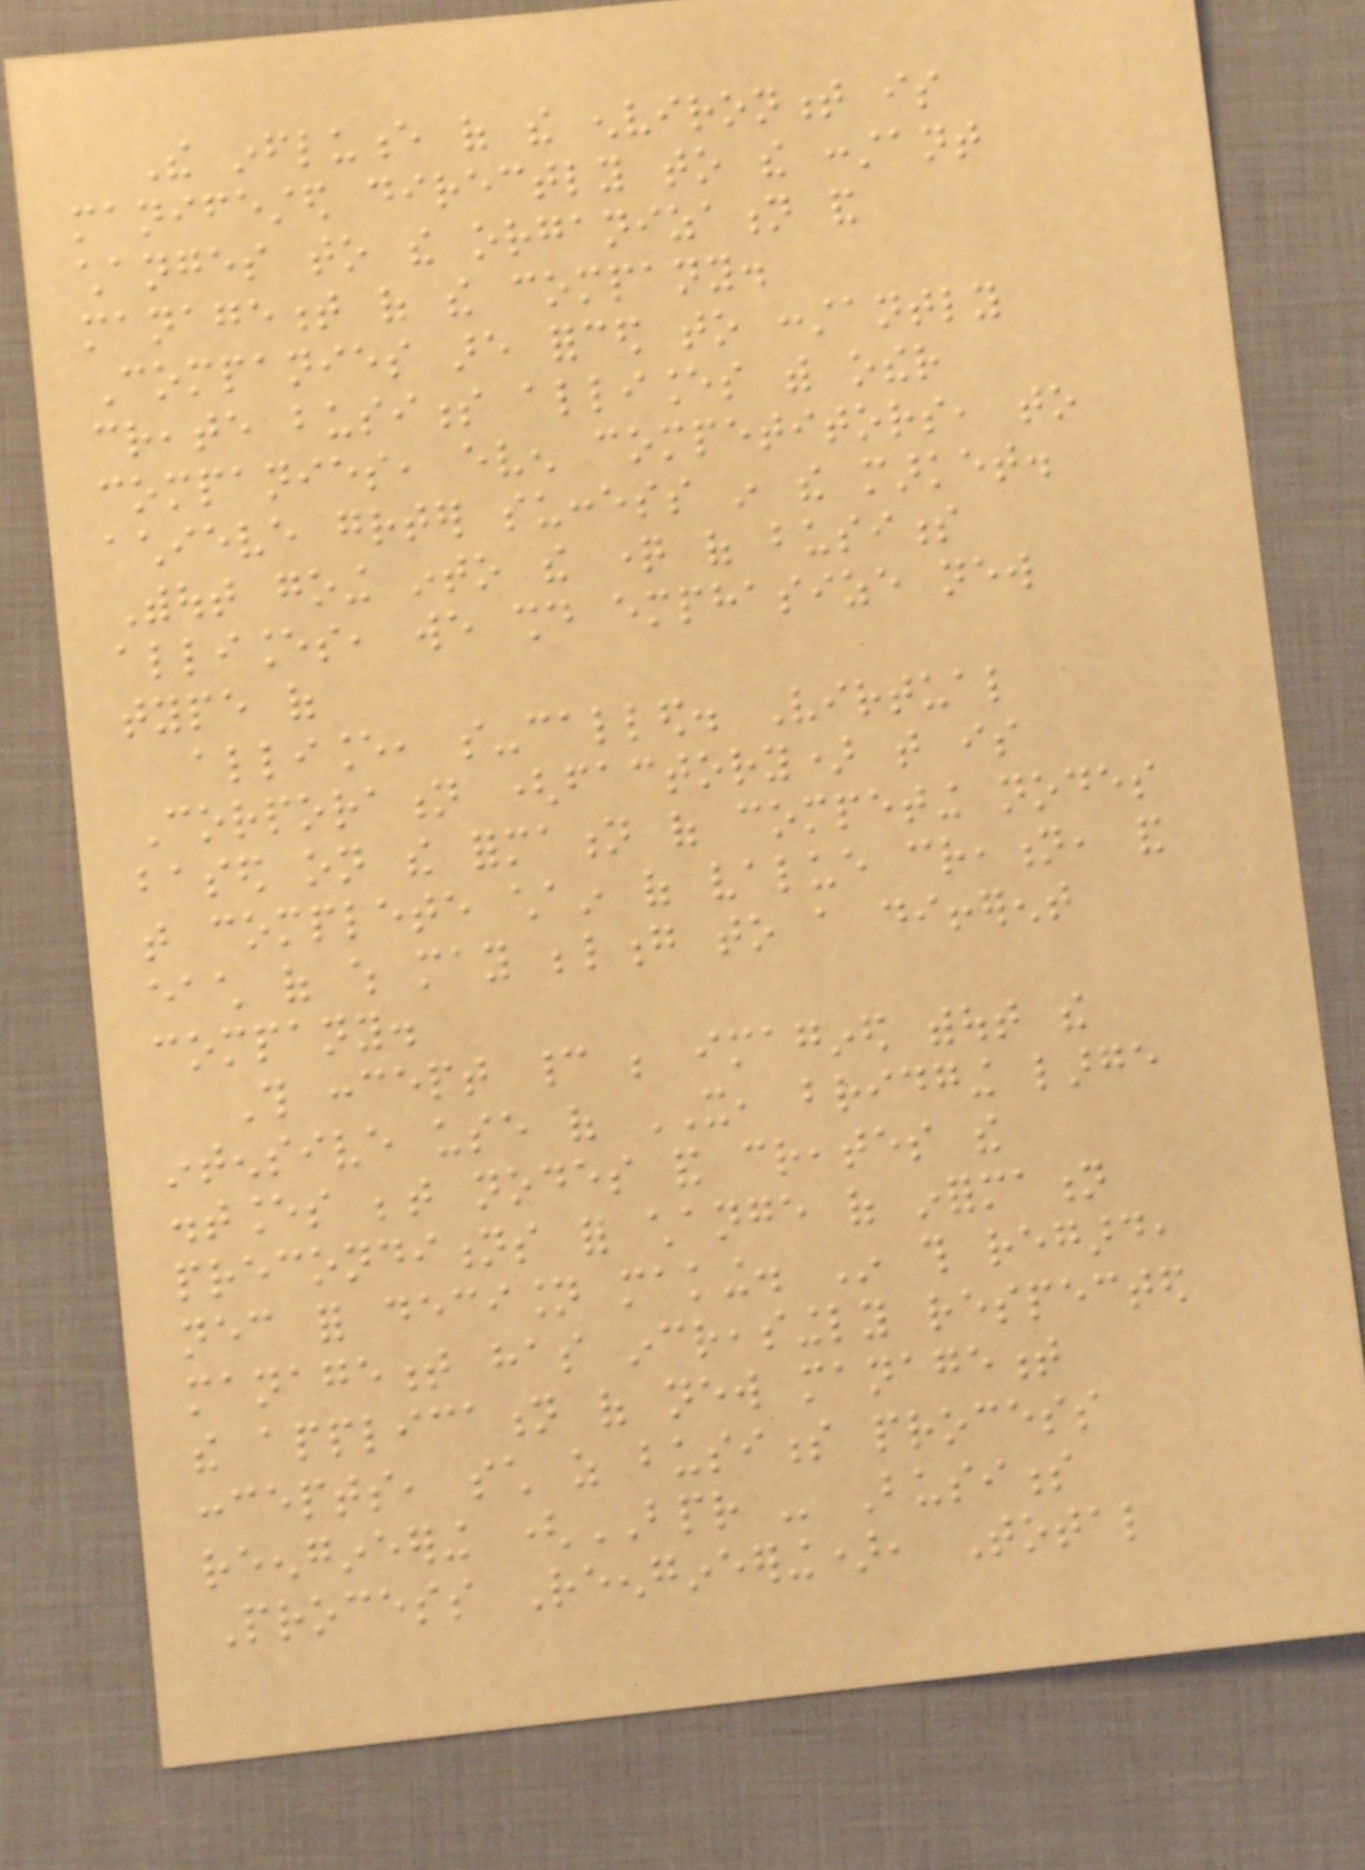The influence of the environment is
manifested directly to the constant
changes to the organization and
management of the company.
Companies are forced to constantly
create business alliances with other
companies, even competitors, to
achieve greater success in the market.
Without going into the question of business
alliances, we should emphasize new
type of
alliance, so-called. Virtual
Corporation (factory) that is
based on the formation of competing nodes
that complete chain of value creation, and
each of which may belong to a different
company.
This concept cannot be imagined without the
intensive use of IT, bridging large
distances between nodes and creates the
preconditions for change of information
necessary for decision making. In this regard,
management has increasingly respected
the application of new management
concepts, such as business process
reengineering (BPR - Business
Process Reengineering), Total
